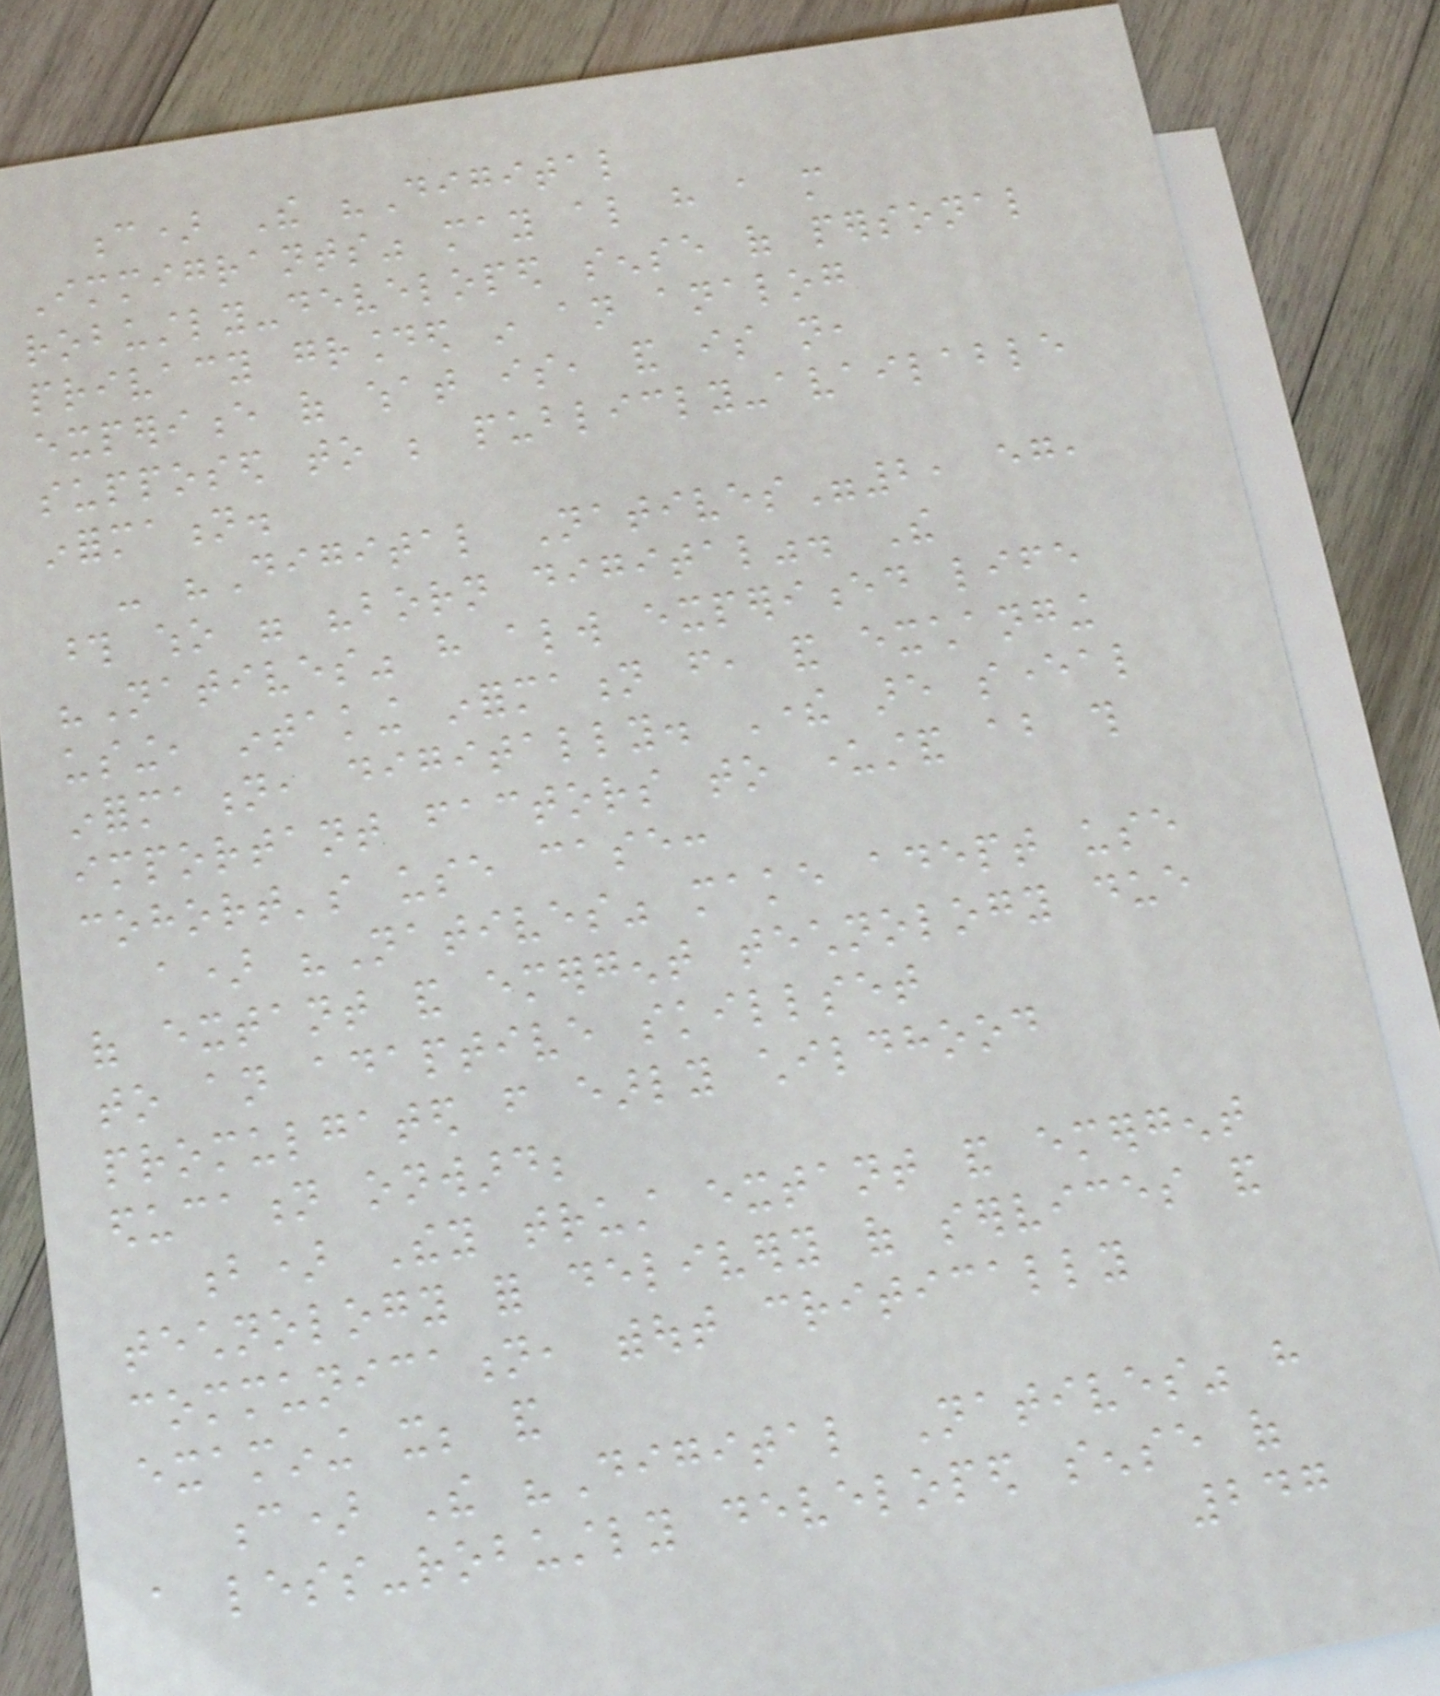c) The "Digital
Immigrants" may also have a more
robustly-developed sense of personal
privacy grounded in an analog
experience of what is, and is not,
supposed to be publicly-available
information.
- "Digital Natives"2, eg,
those who were "born digital". The
"Natives" have always experienced life
using, intaking information from, and exchanging
information, digitally. There are several
important factors to understand about this
cohort's use case:
a) "Natives" make adept use
of extant and emergent technology due
to an adaptive skillset
promulgated from early childhood
education onward;
b) They trust extant and emergent
technology for delivery of services and
communication, without critically
examining it; and
c) The "Digital Natives" have
a less-robustly developed sense of
247
